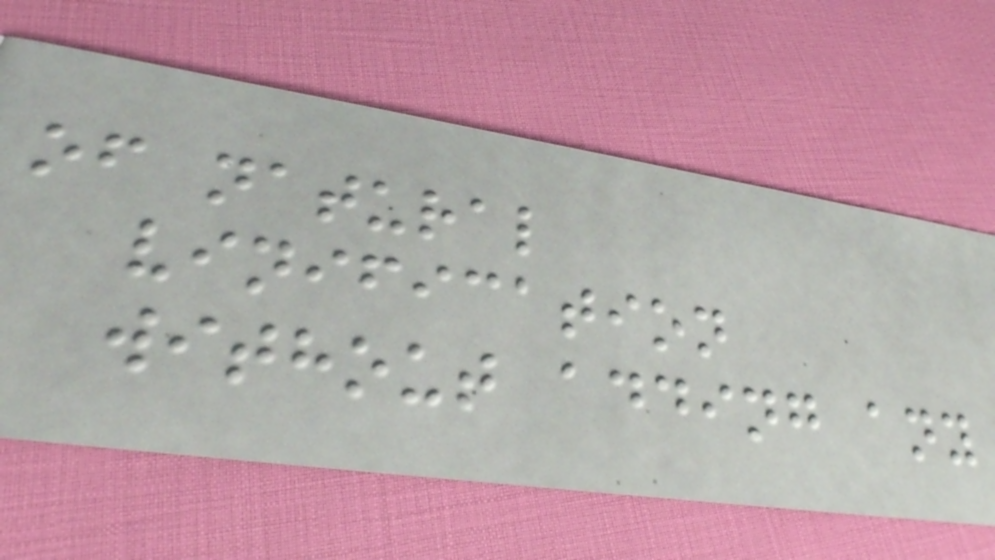of natural
vinification
without adding any
